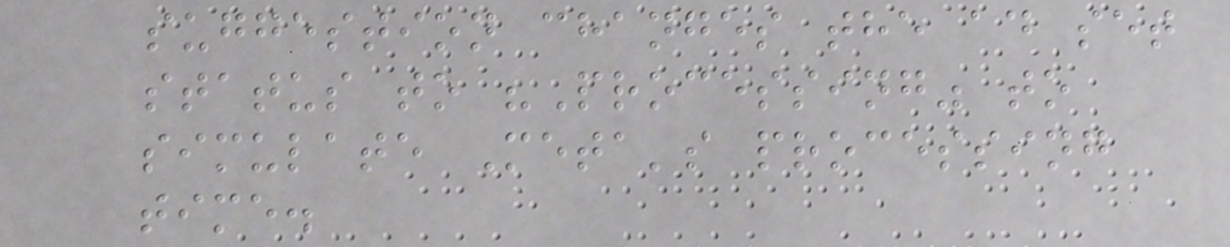suggestion changes the ad set
status to "Processing" to
simulate Meta's processing
time.
